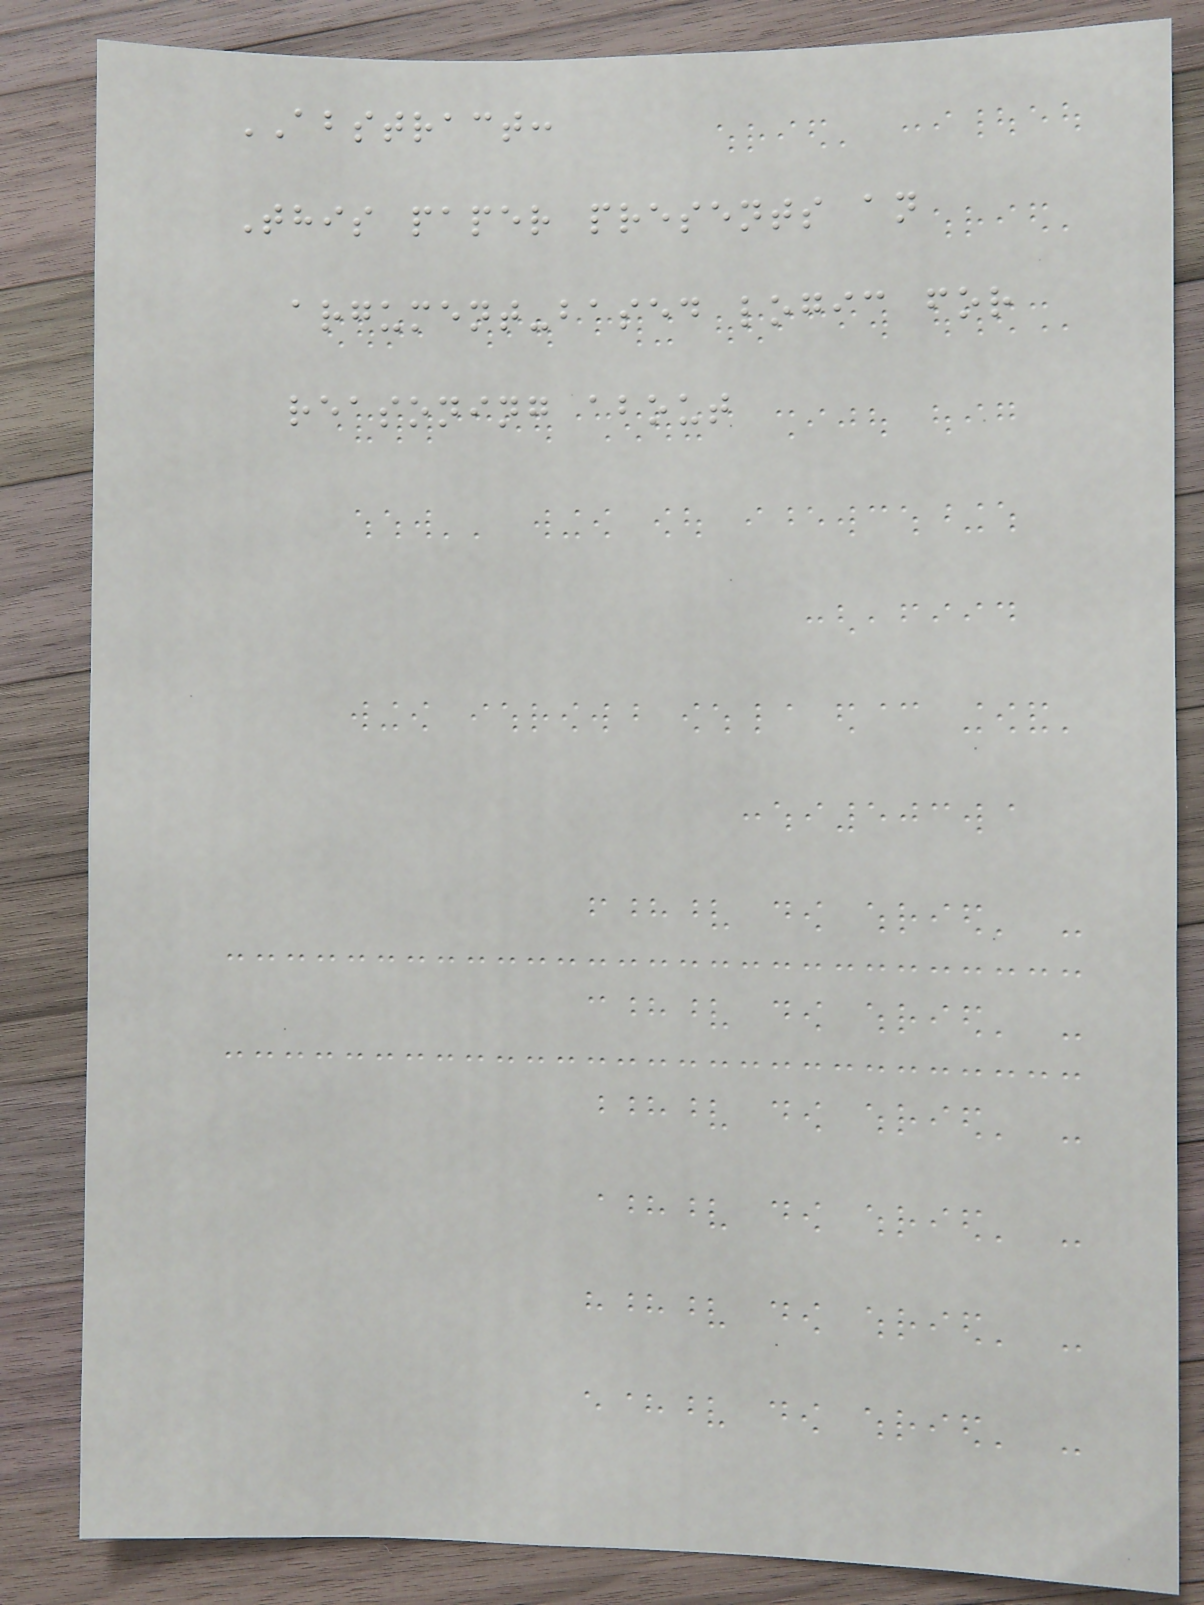ABSTRACT:
This paper presents an
argument-based logic for
reasoning about
